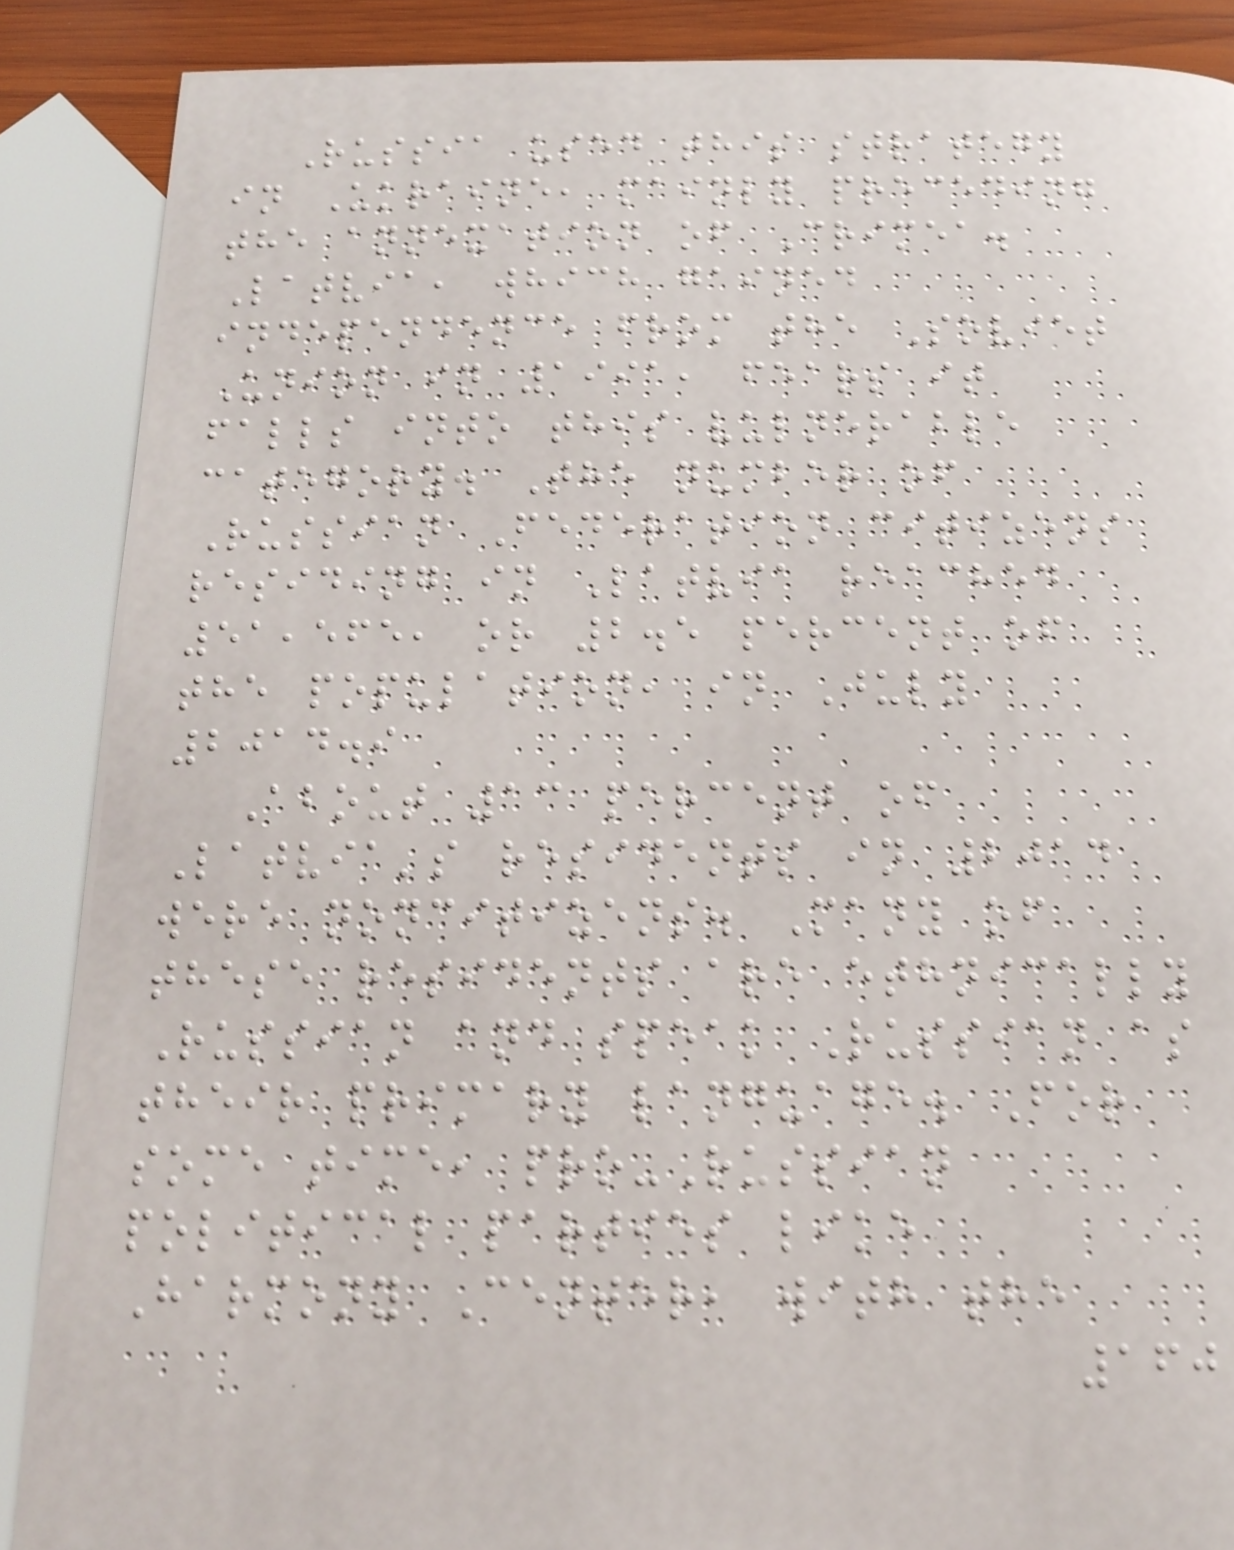Russia used this strategy
in Ukraine, mainly preceding
the annexation of Crimea.
Latvia, which gained
independence from the Soviet
Union in 1991, fears it
falls into this vulnerable
category. The number of
Russian Federation citizens
residing in Latvia reached
51,565, or 2.5 percent of
the population, in July
2014.9
About 13 percent of
Latvia's residents in 2014
were noncitizens. Many of
these residents are ethnically
Russian and speak Russian as
their primary language. For
some time, pro-Russian
political parties like
Harmony Center, with the
160
